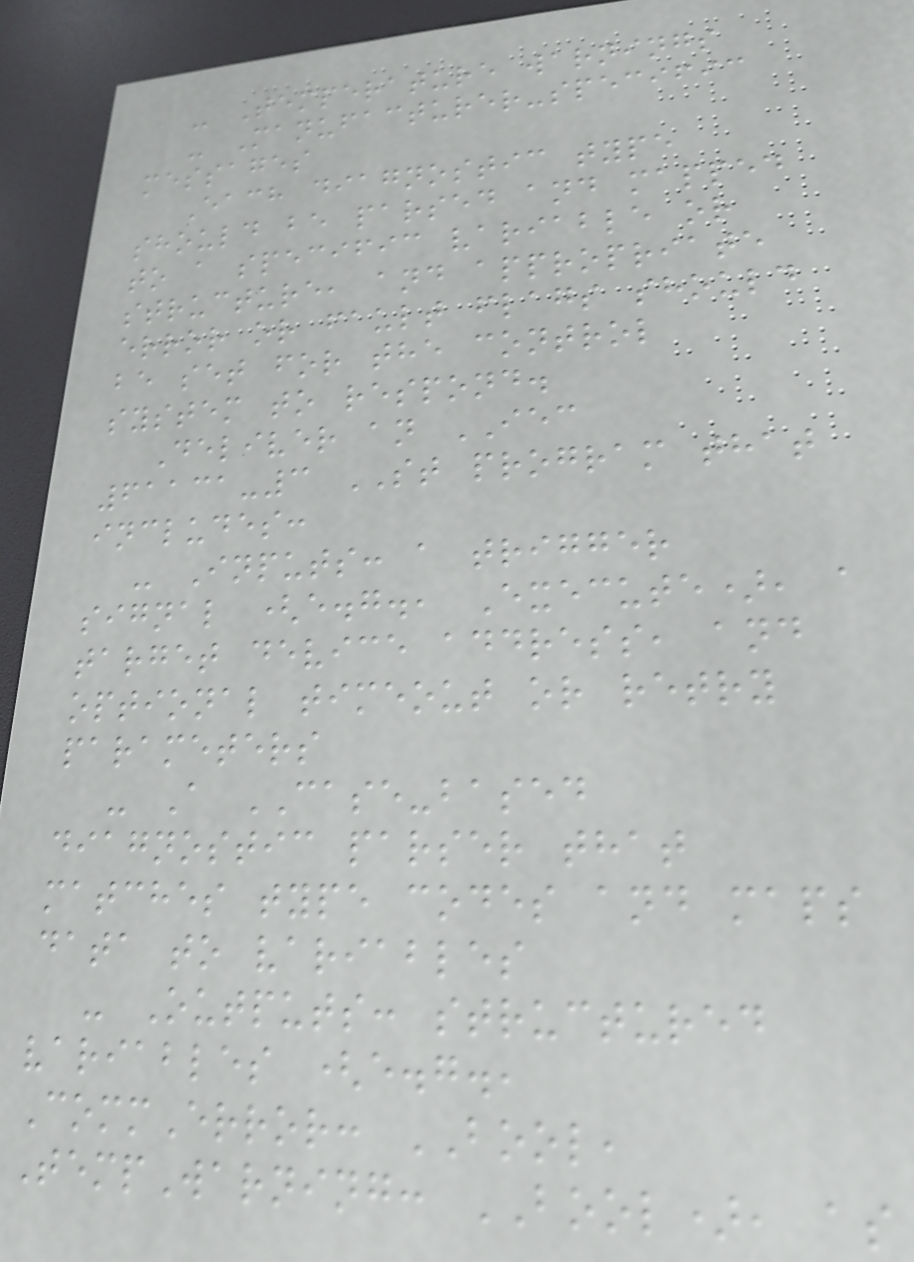- Temperature warnings
- Manufacturer-specific
messages
Each diagnostic type
should be parsed and mapped
to a specific variable or
structure, and appropriate
error or fault flags should
be set for the control
system to respond.
Deliver an IEC
61131-3 ST program that
includes:
- Inputs: a trigger
signal (e.g., Execute), a
target device address, and
optional timeout or retry
parameters
- A CASE-based
diagnostic parser that
matches type codes and maps
data to variables
- Outputs: structured
variables (e.g.,
CommError: BOOL,
TempWarning: BOOL), as
